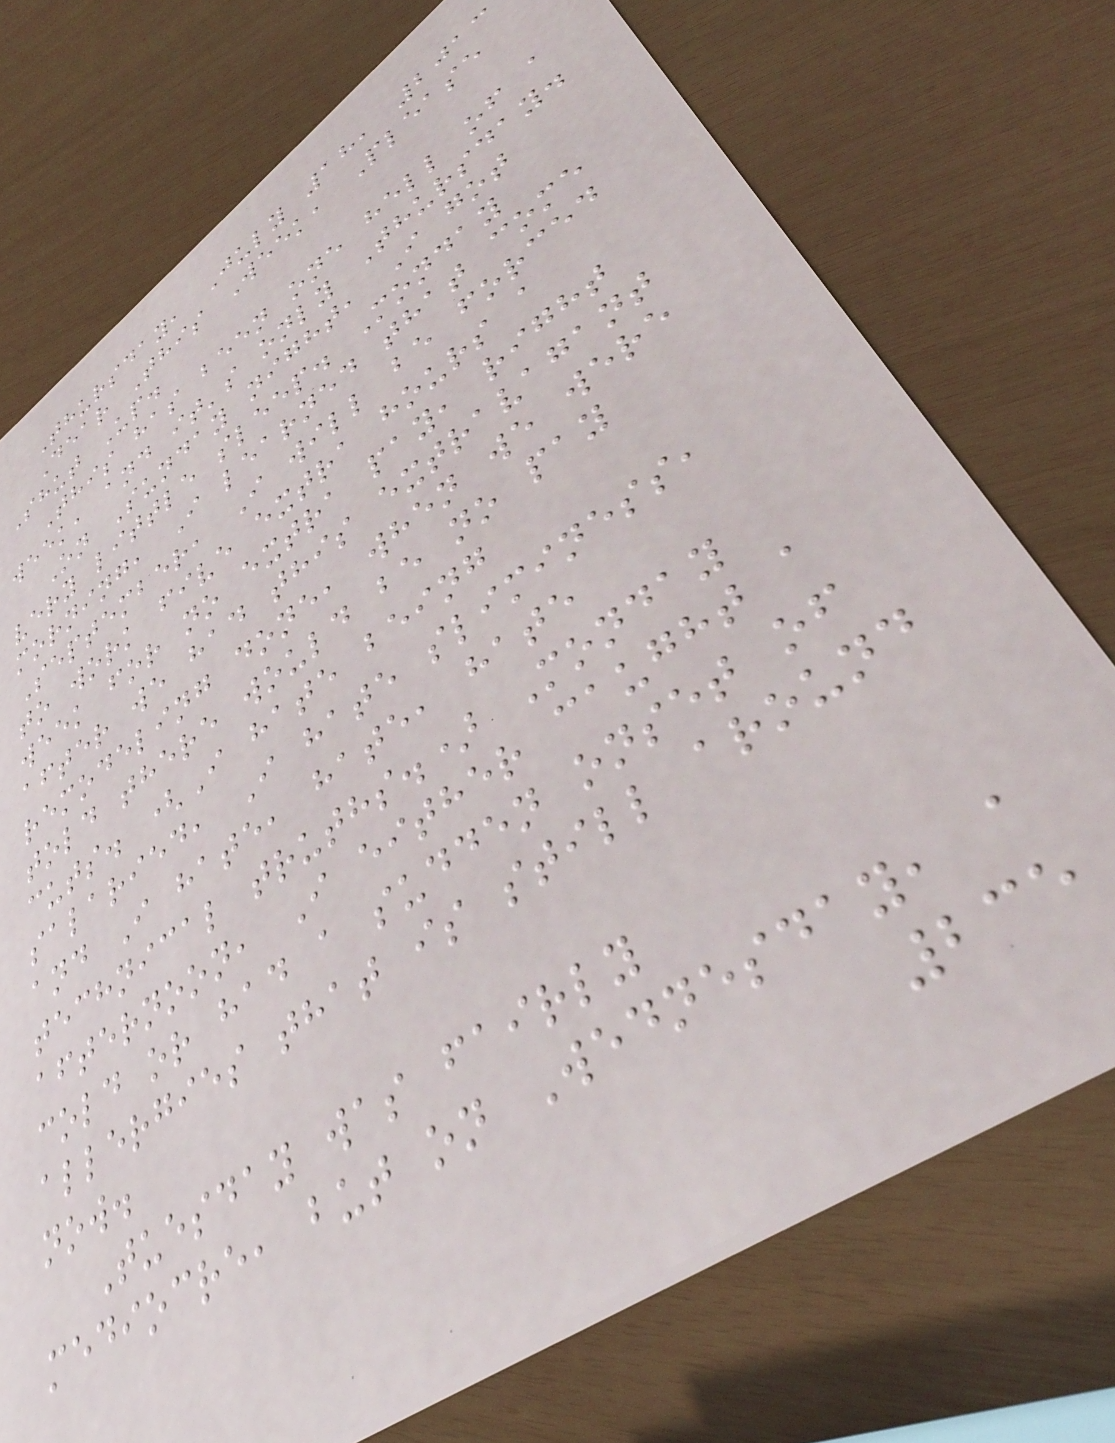Thursday, July 18, 2013
Dear This Week, Please
Shut Up.
This has been one hell of a
week, and it's only Thursday.
On Sunday night, I got
very little sleep. Monday
morning, I learned that come
September, I will be forced
to work five extra hours a
week for no extra pay, right
after we had this extravagant
remodeling done, when we were
told there would be no pay
cuts. (I hate being
salaried, I hate sliminess,
and I hate, hate, hate
technical truths.) Monday
afternoon, I either caught a
cold or had a sudden onset of
allergies that is still around
now.
Tuesday was fairly
mediocre, but on Wednesday, a
235
